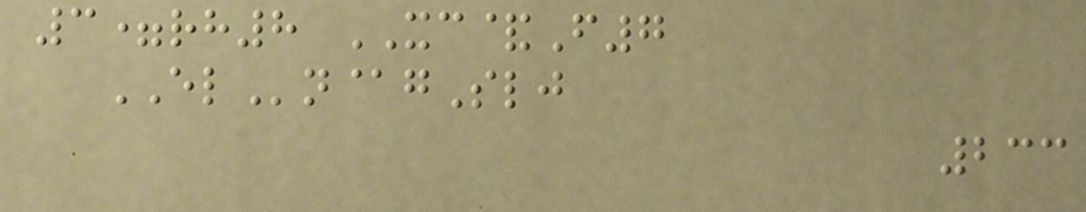3=rh8 XC&F7
ELn@gSlj
233
